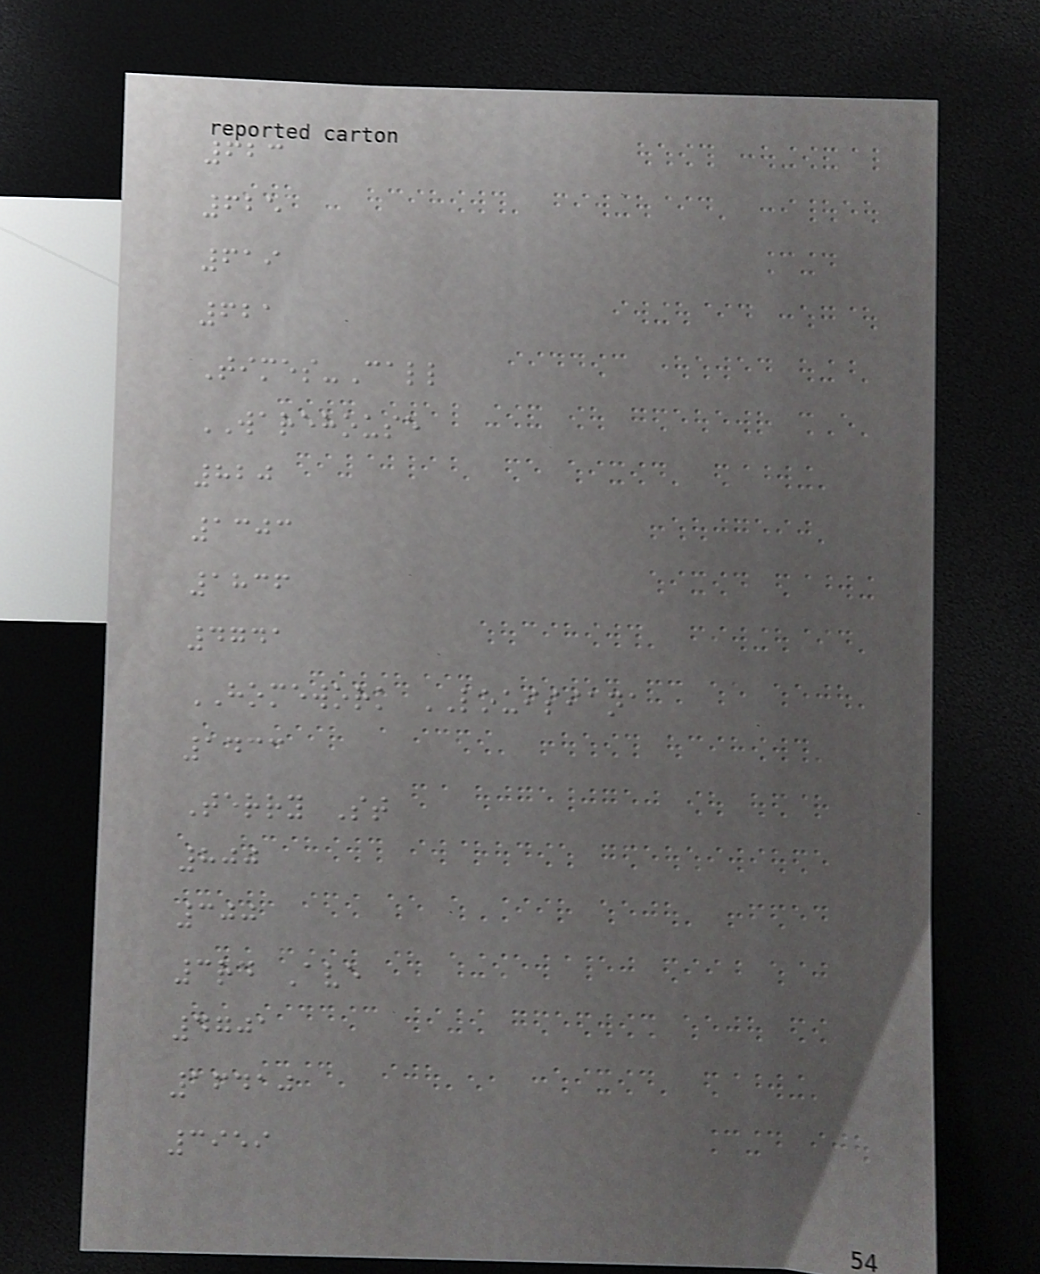623
625
619
621
Times-Call
WAREHOUSE
820
1303
1836
4741
HOMEWORK LOUISIANA
1433
Terry St
800
300
3rd Ave
4701
16410
3959
